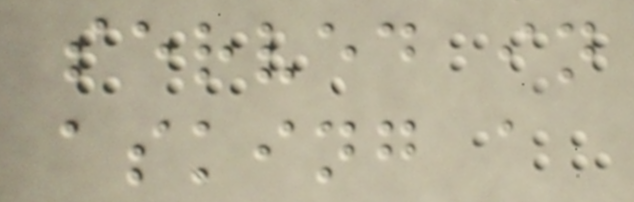served in
asking a
